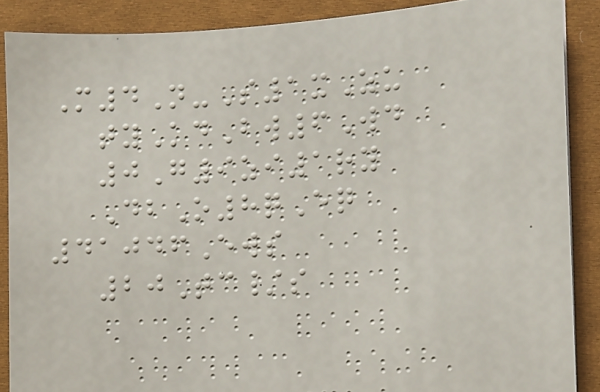M4N-S1xZu
tyKdBw6Wd
0G9zi1ry
DbO8qEq
41046Ews
20Tc/s
